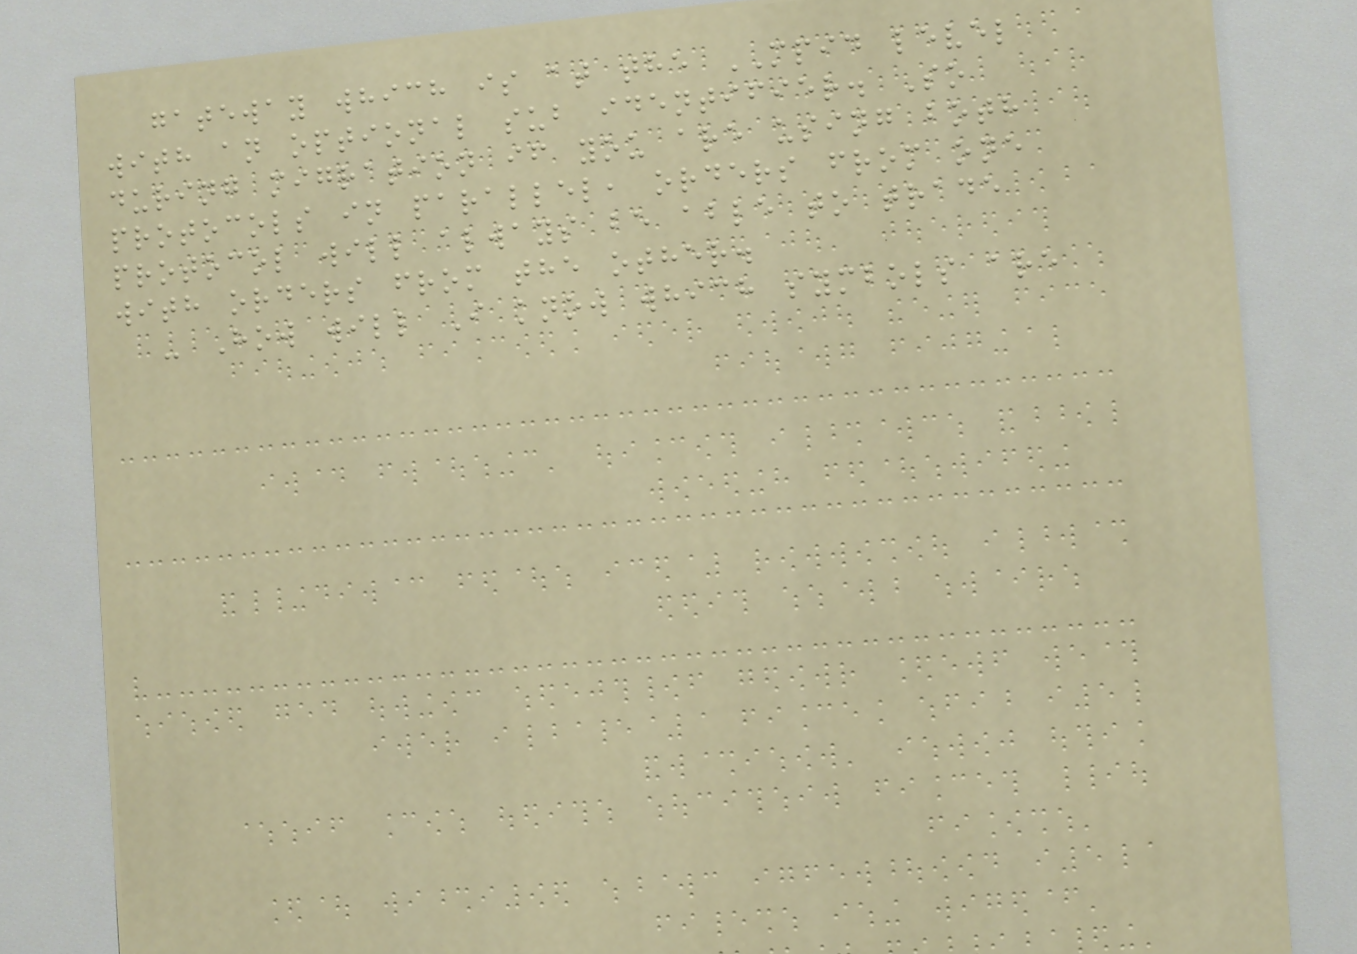gateway which is at the MPID level
with an optional sub identifier. So
during migration if you are using both
protocols in parallel, orders from one
protocol will always be able to trade
with orders from the other.
- How will I know which symbols are
